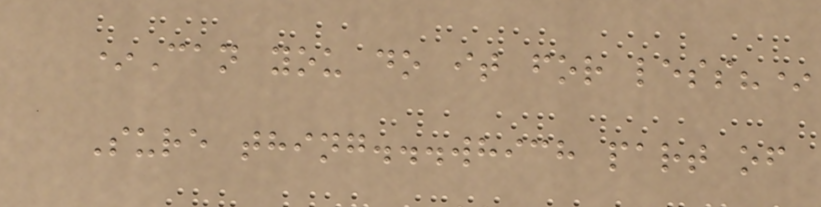*Can you do it for less?*
Sure thing...which part of
